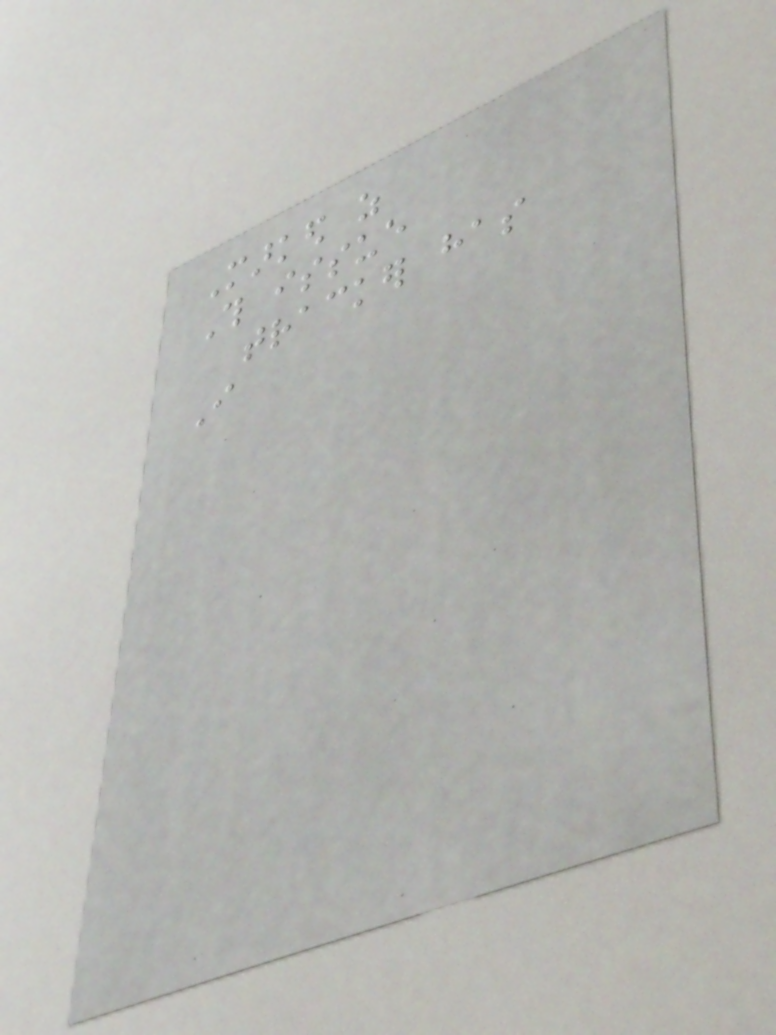Marked as
This issue
tracker has
I
